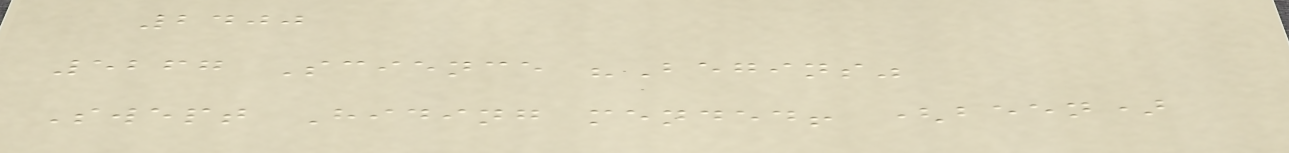2400
5267 Science "Begins"
Swept Hiding mended! (been)
